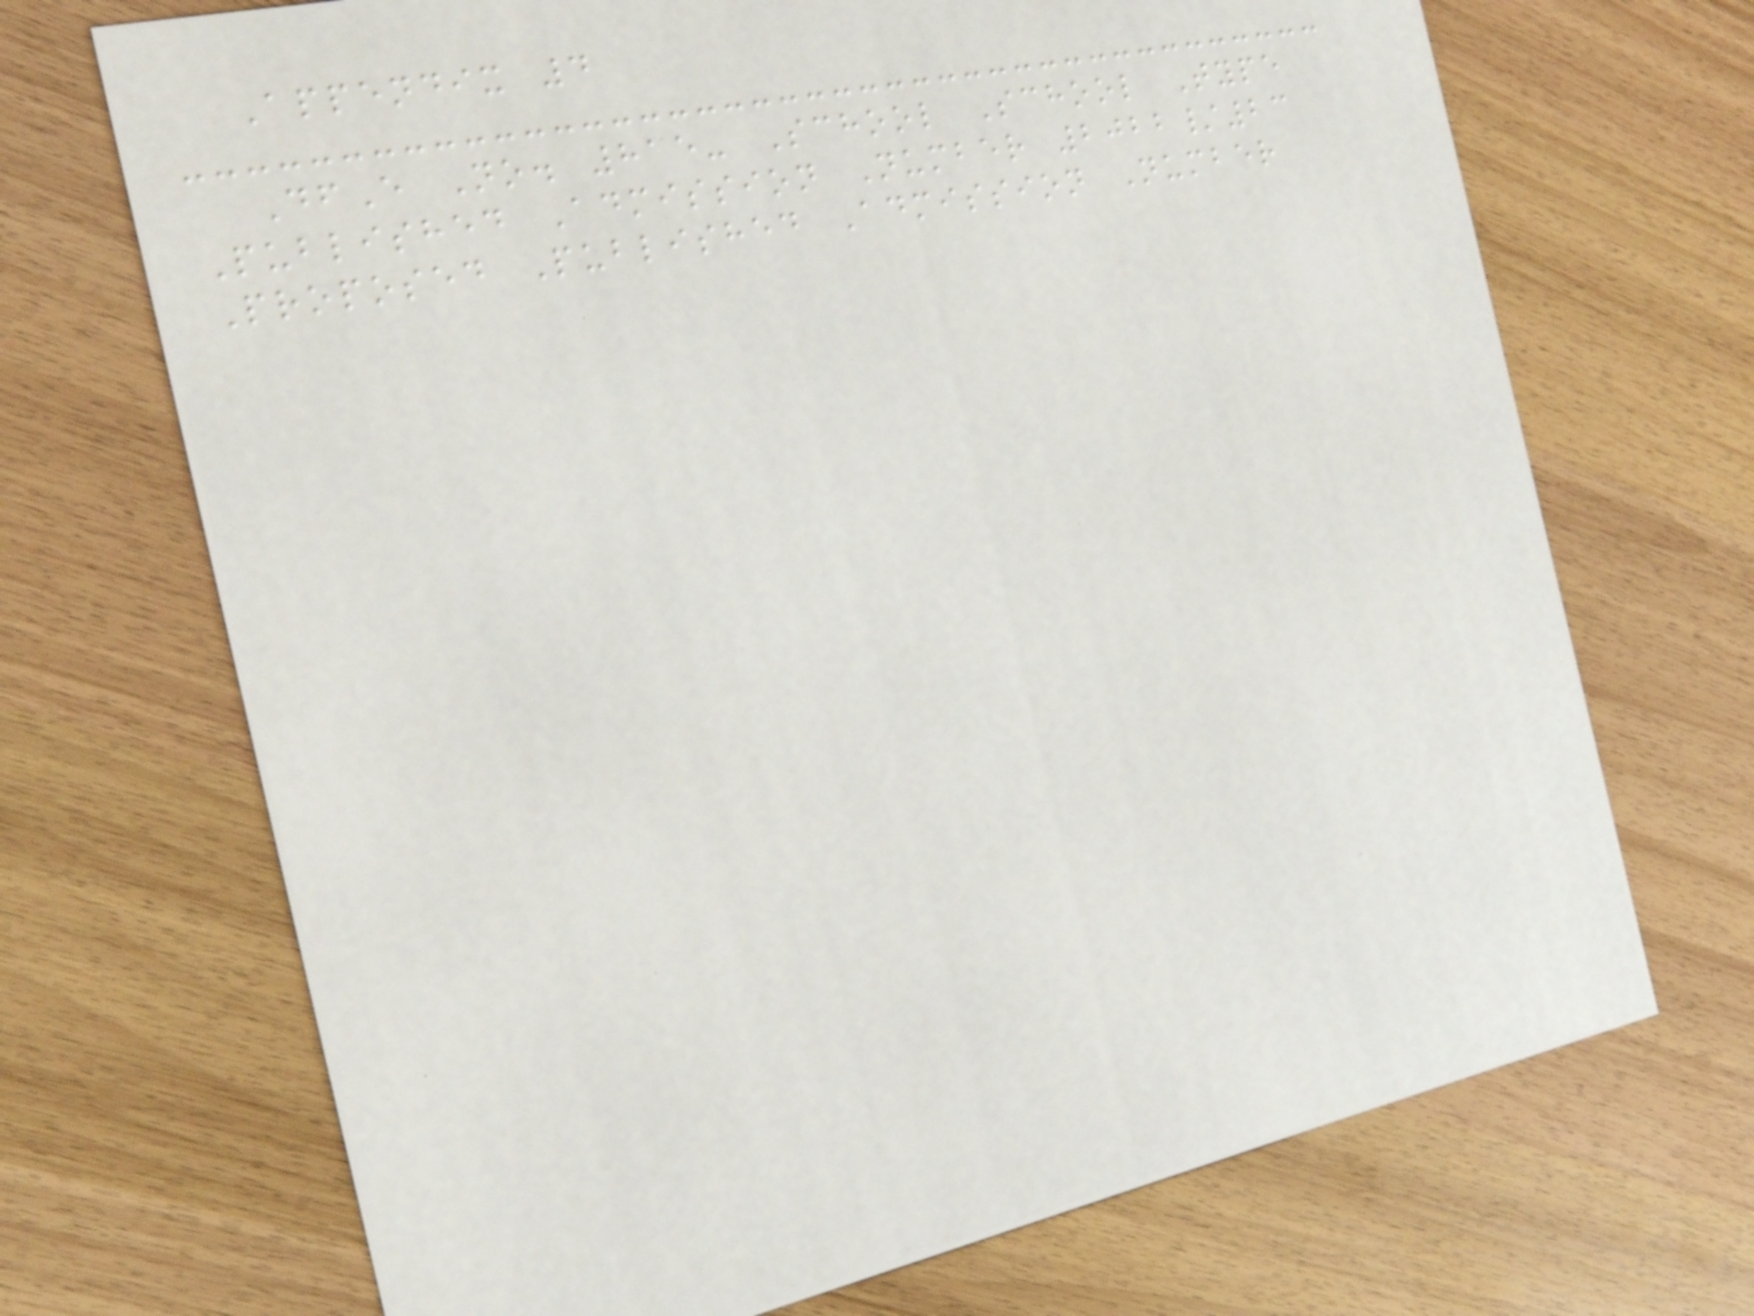Appendix 4
DfE No. 815- School School Type
Published Admission Number 2022/23
Proposed Published Admission Number
